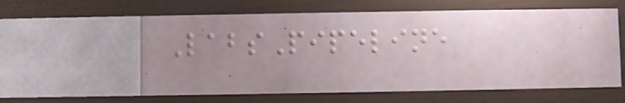LabsPipeline
